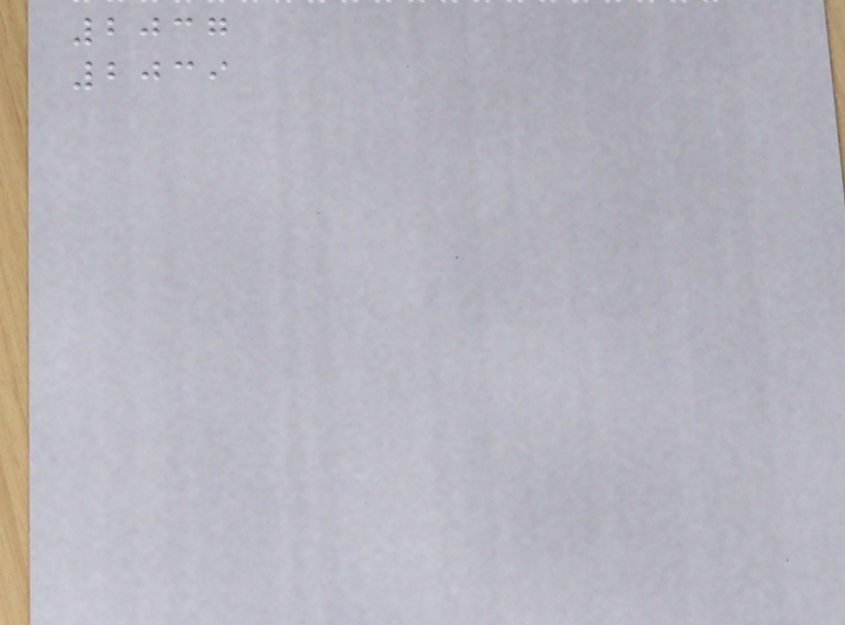2037
2039
